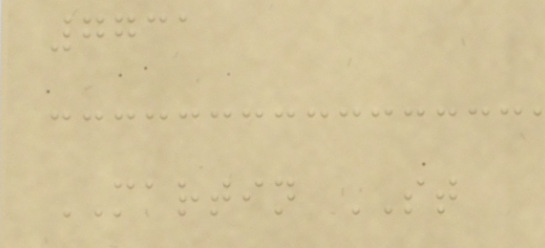7731
MARTIN ST
